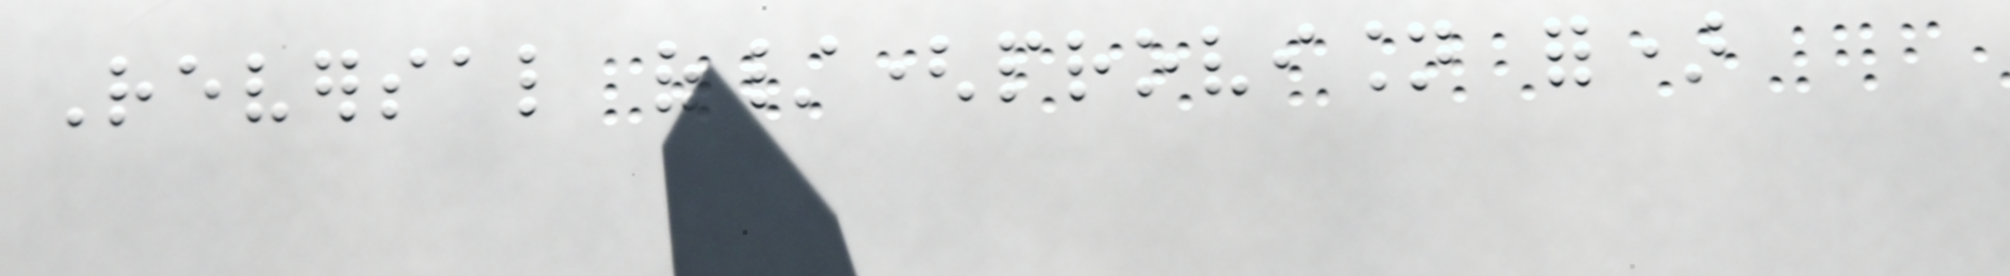Reversal of/(provision for)
